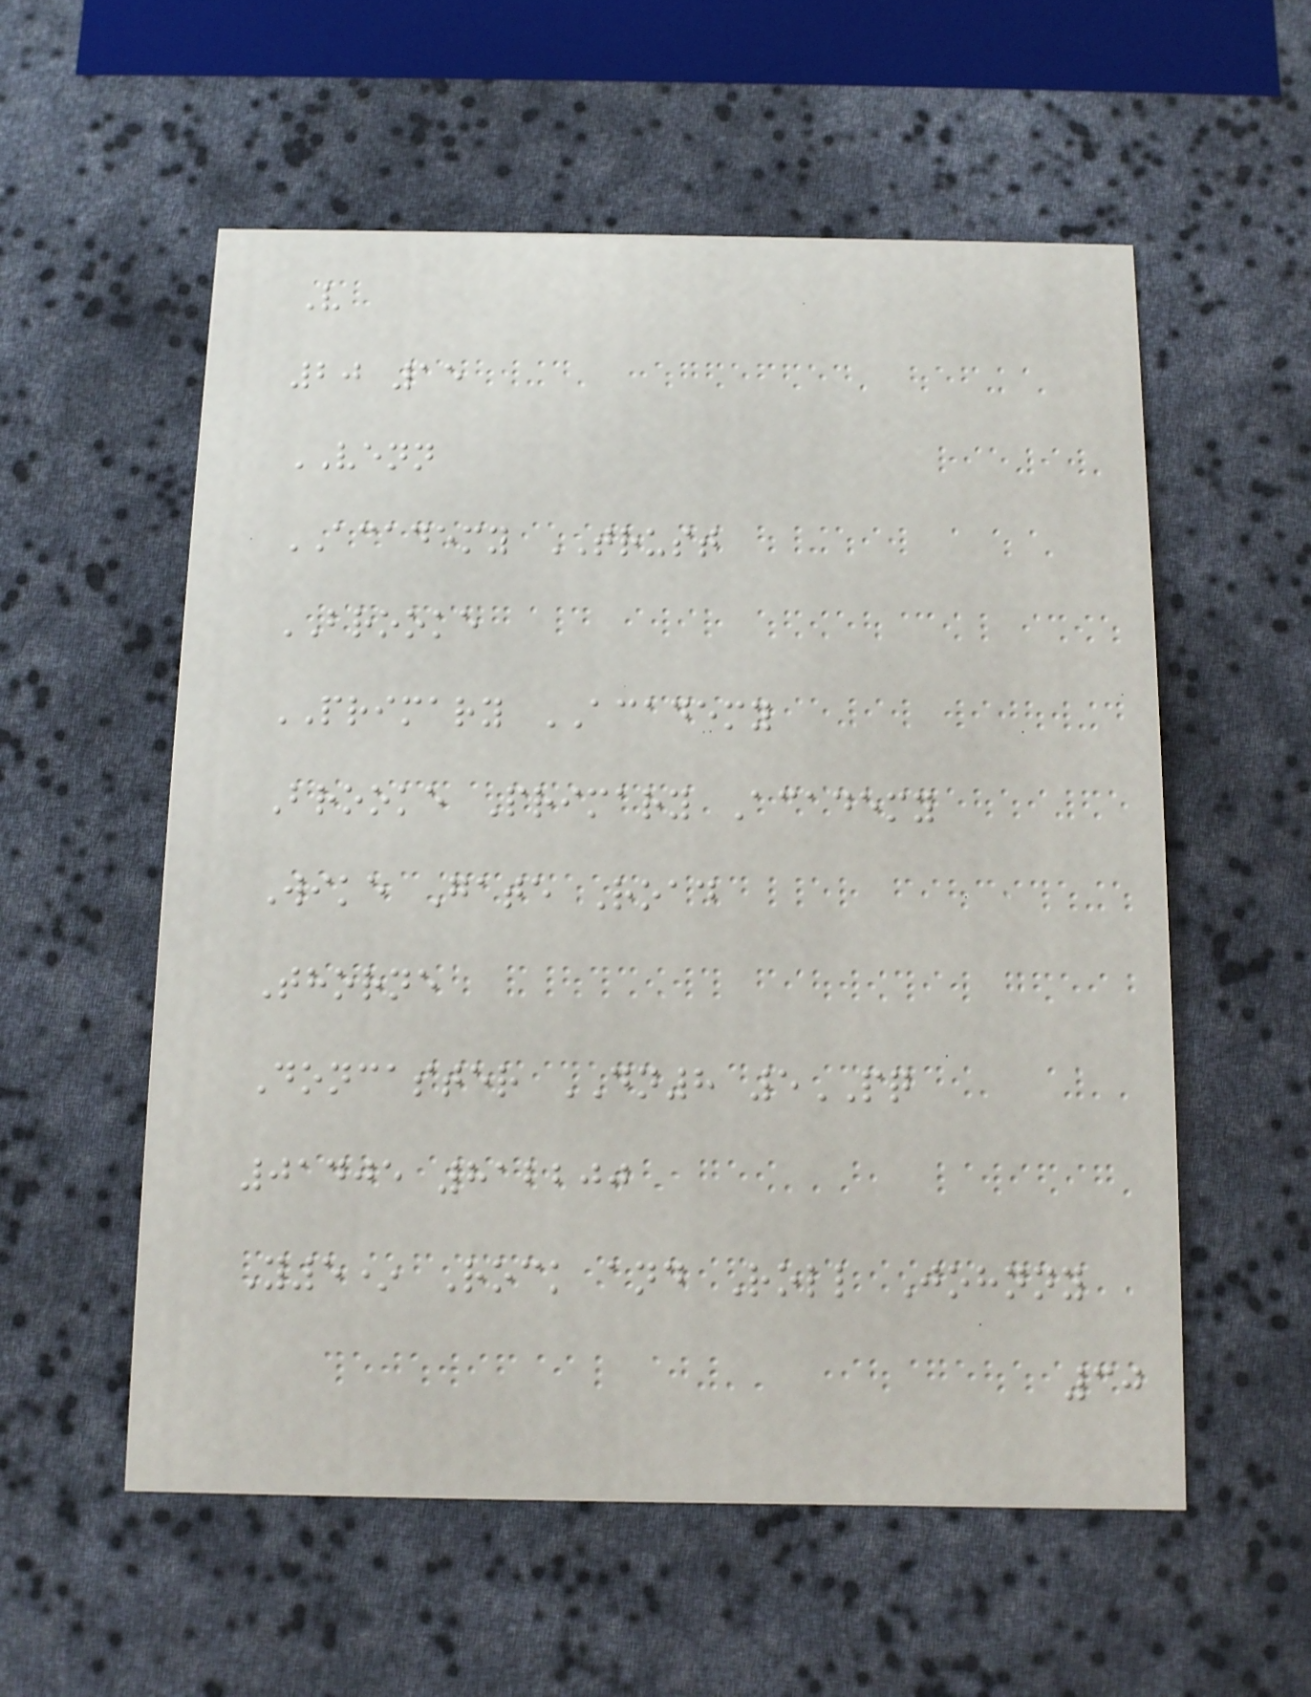V
20 15
VENN
ACADEMY TRUST
BROOKE
PRIMARY ACADEMY
Brooke Primary Academy
Wike Gate Road
Thorne
Doncaster DN8 5PQ
01405 812200
Y5* Rock and Roll Johnny
30
